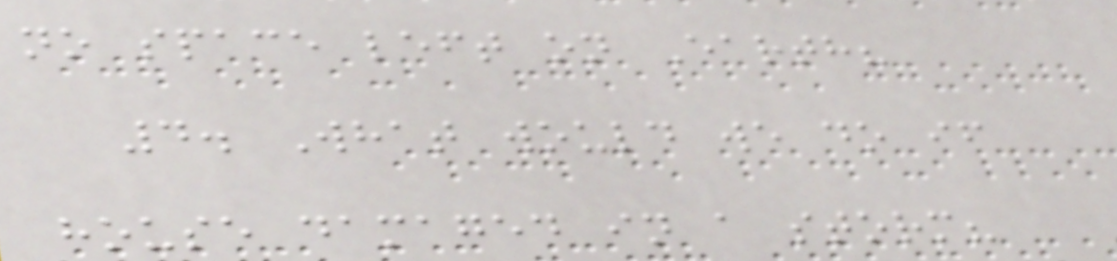no space left on Earth?
4. What would we do if
house damaged in a storm?
